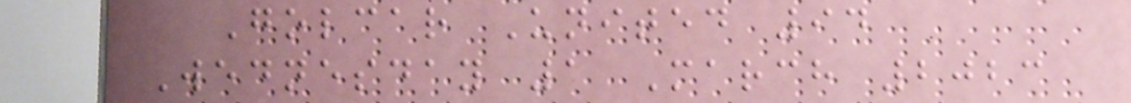Golcar United 94
Wednesday 1 March 2023
